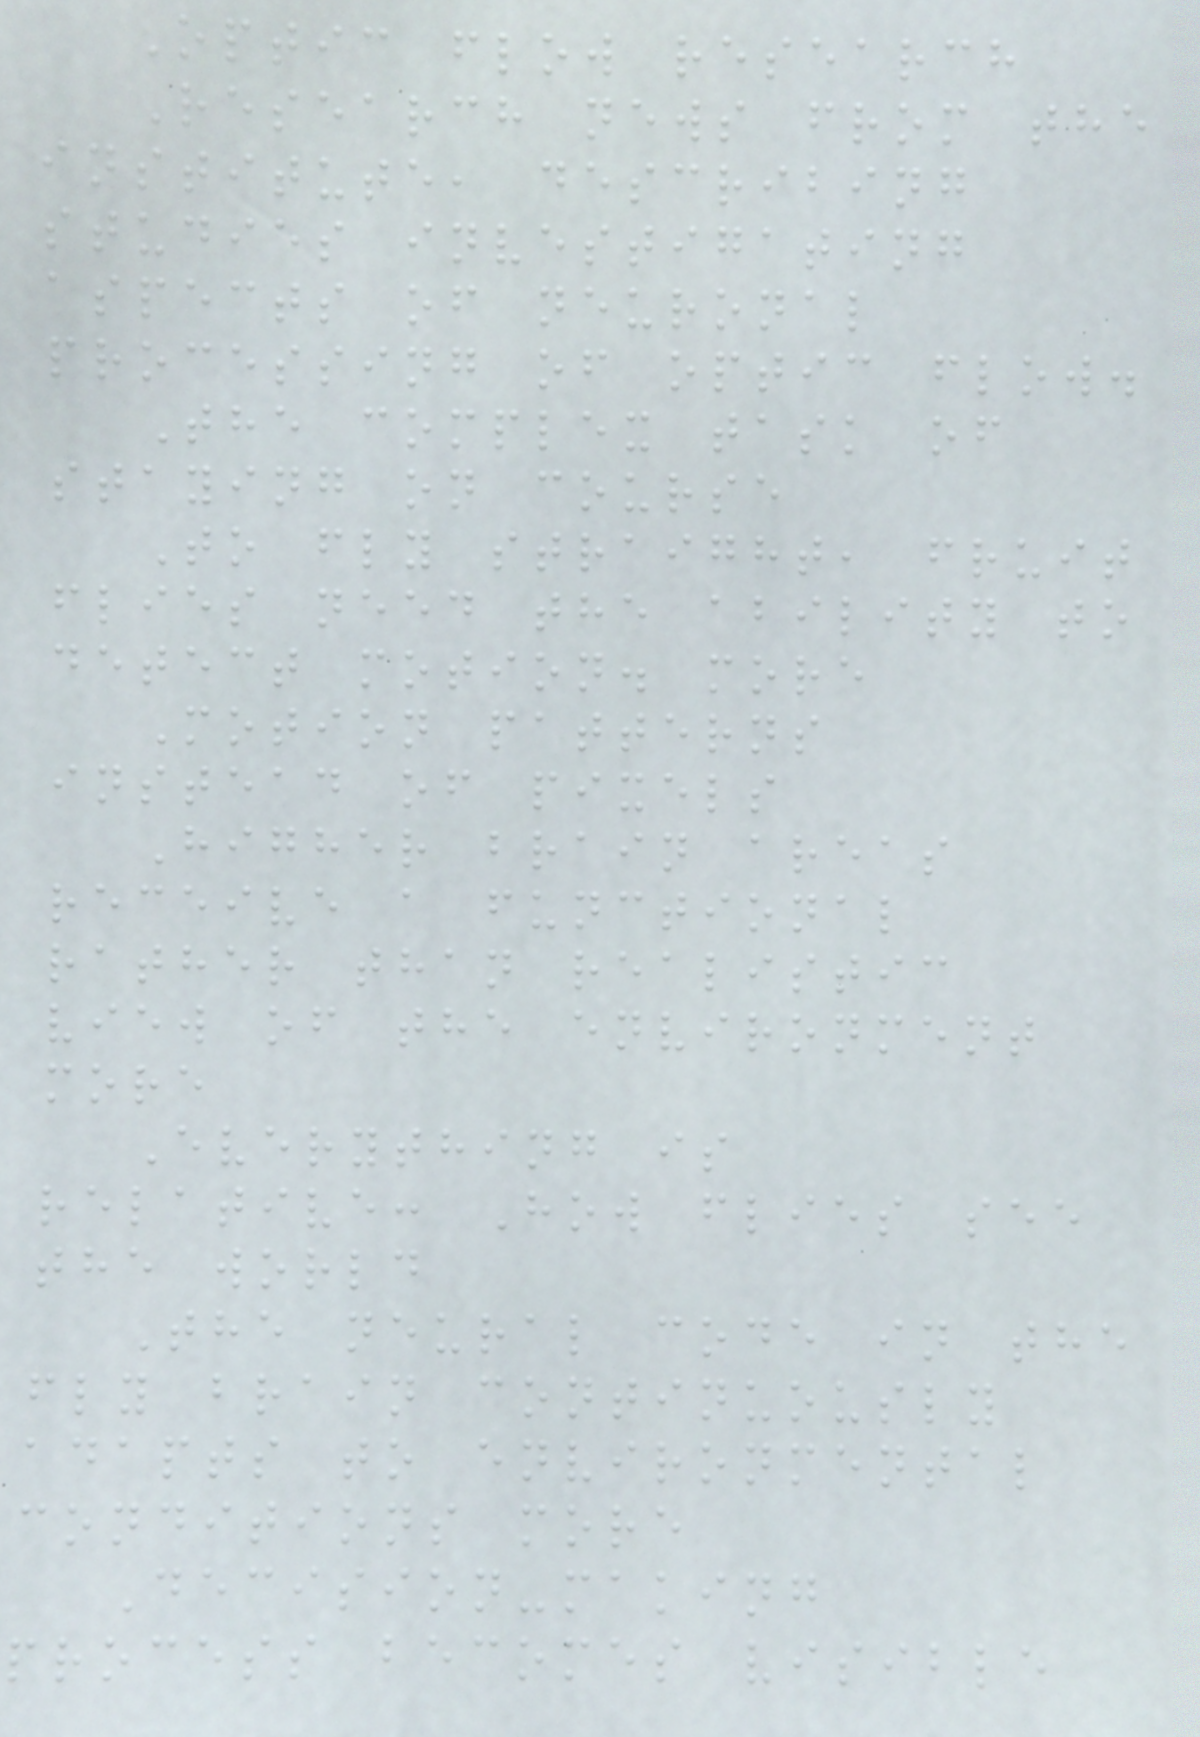Optic flow research
Research news from the
institute, describing
studies investigating
aspects of neuronal
processing of optic flow.
The complex task of
staying on course
To fly straight, fruit
flies need the ability to
detect motion. more
Motion patterns
instead of pixels
Higher brain areas
receive a functional
rather than realistic
view of the environment
more
Everything is
relative: How flies see
the world
The neural code in the
fly brain continuously
adapts to environmental
conditions more
Decision-making
process becomes visible
